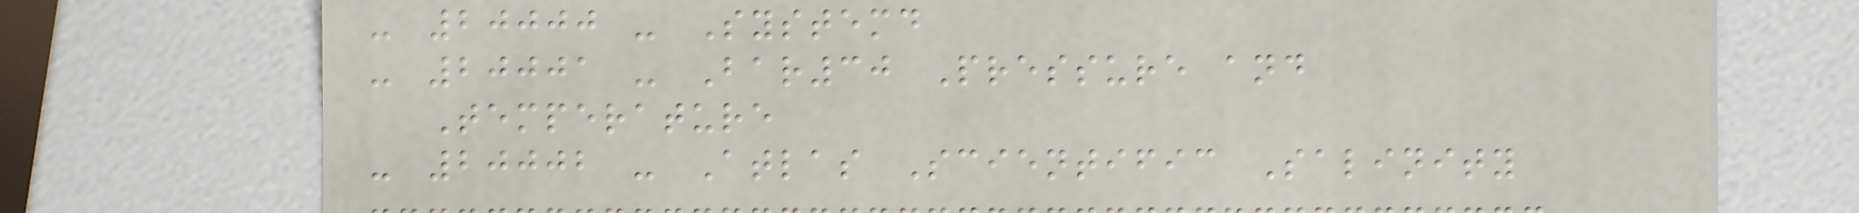- 20000 - Systemd
- 20001 - Bar30 Pressure and
Temperature
- 20002 - Atlas Scientific Salinity
